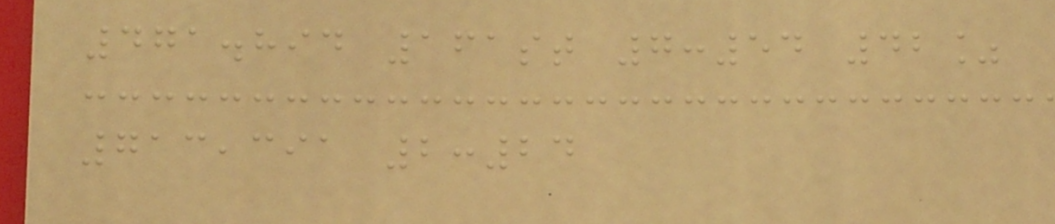471.894 161st 7:54 42%
713,391 2:24
